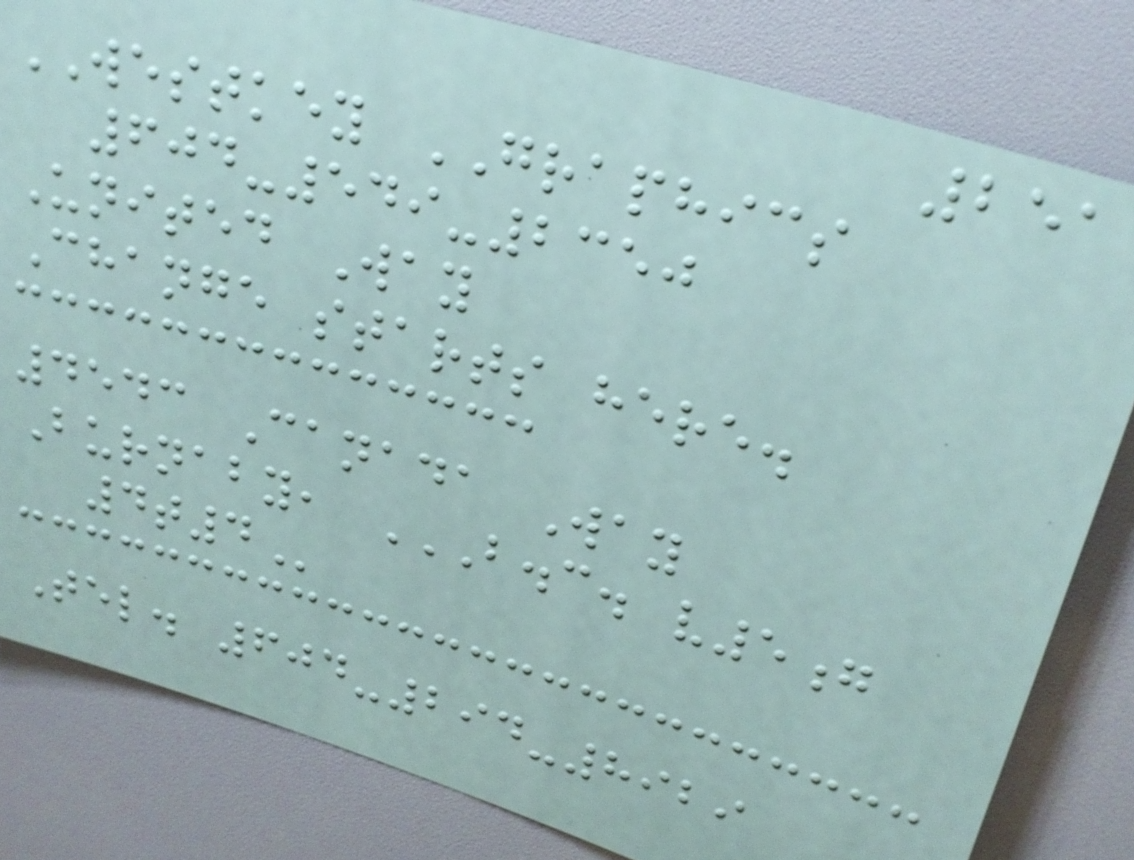251
WESTKEY GRAPHICS
604-549-2350
United Way
Change starts here.
4543 Canada Way
Burnaby, B.C. V5G
4T4
Tel. 604-294-8929
